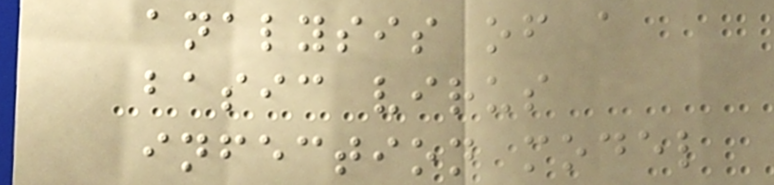analysis of a
basic virus
infection model
